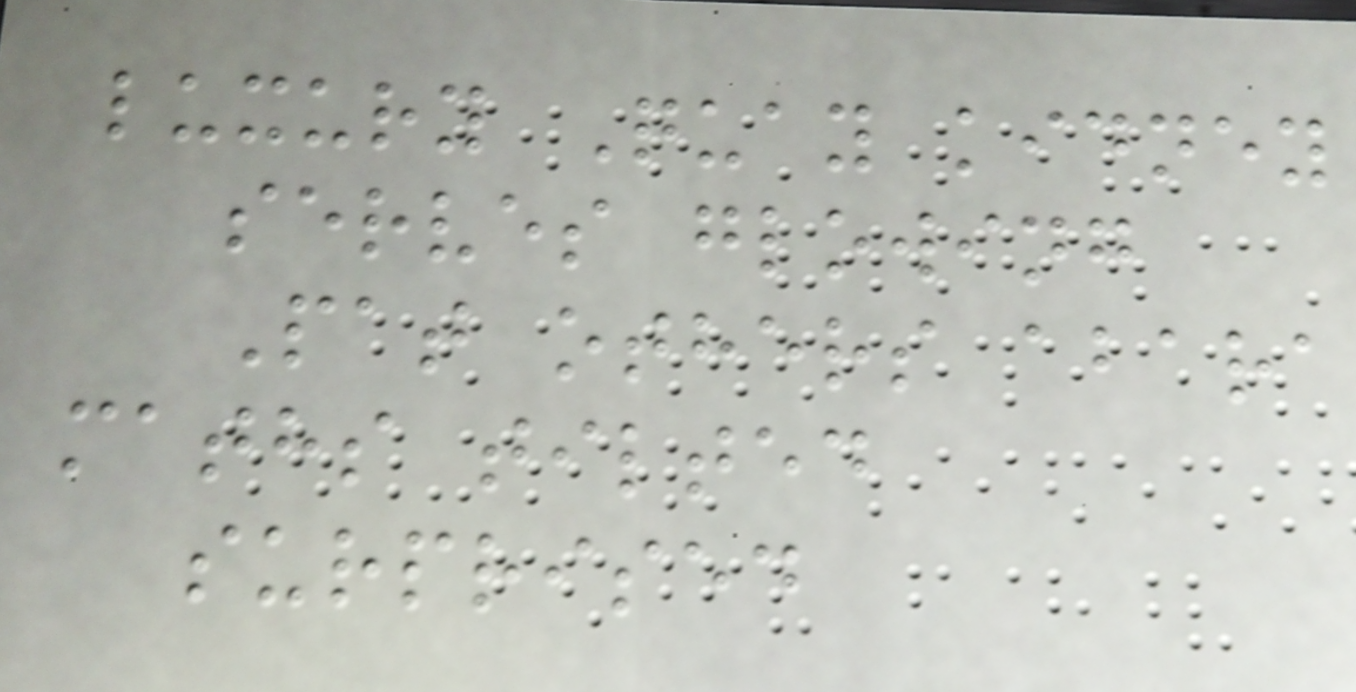luxury Quay kidney
serves glowing
Pat others abara
maths tilted
surprised
